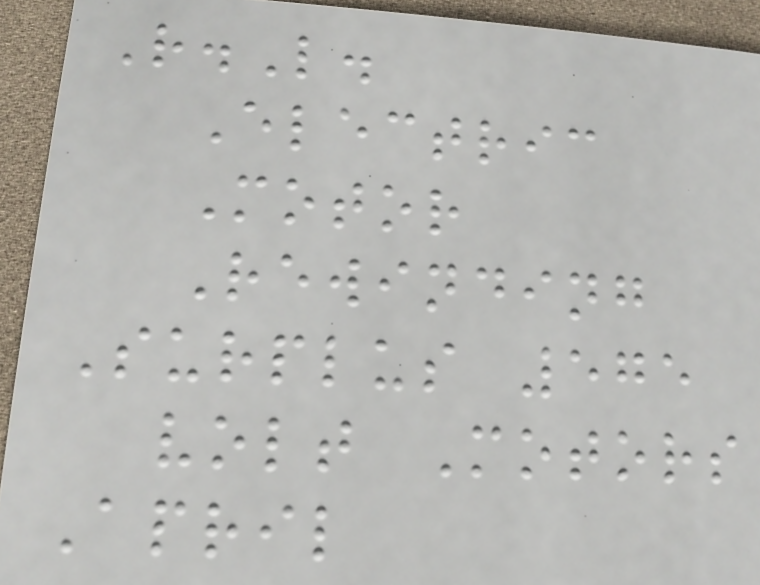R.L.
Electric
Motor
Rewinding
Surplus 575
volt Motors
April
